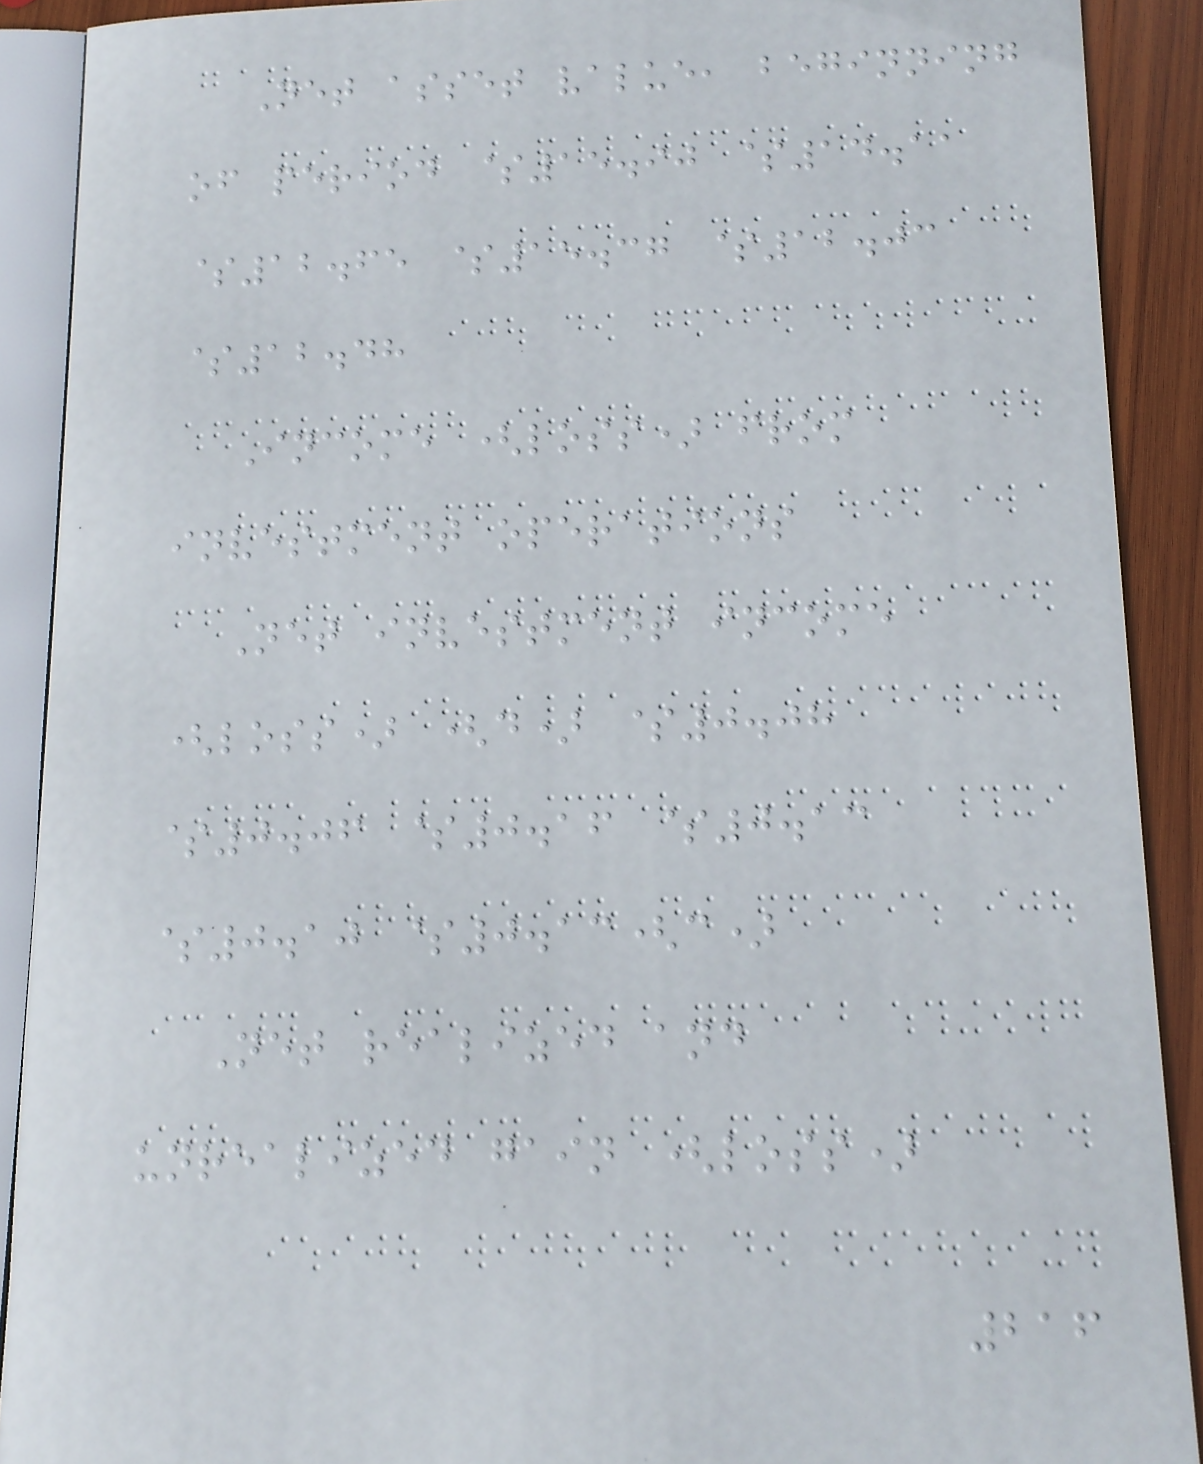Net asset value, beginning
of period $15.90 $14.11
$12.65 $15.37 $12.03
$12.48
Income (loss) from
investment operations
Net investment income
(loss) (d) $0.08
$0.06 $0.16 $0.13
$0.10 $0.13(c)
Net realized and
unrealized gain (loss)
216
